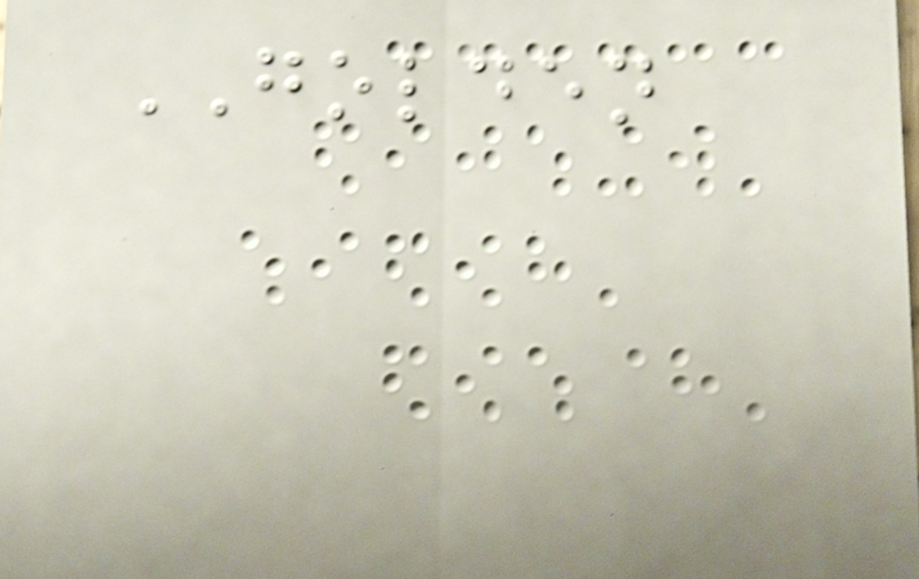GOLDEN
